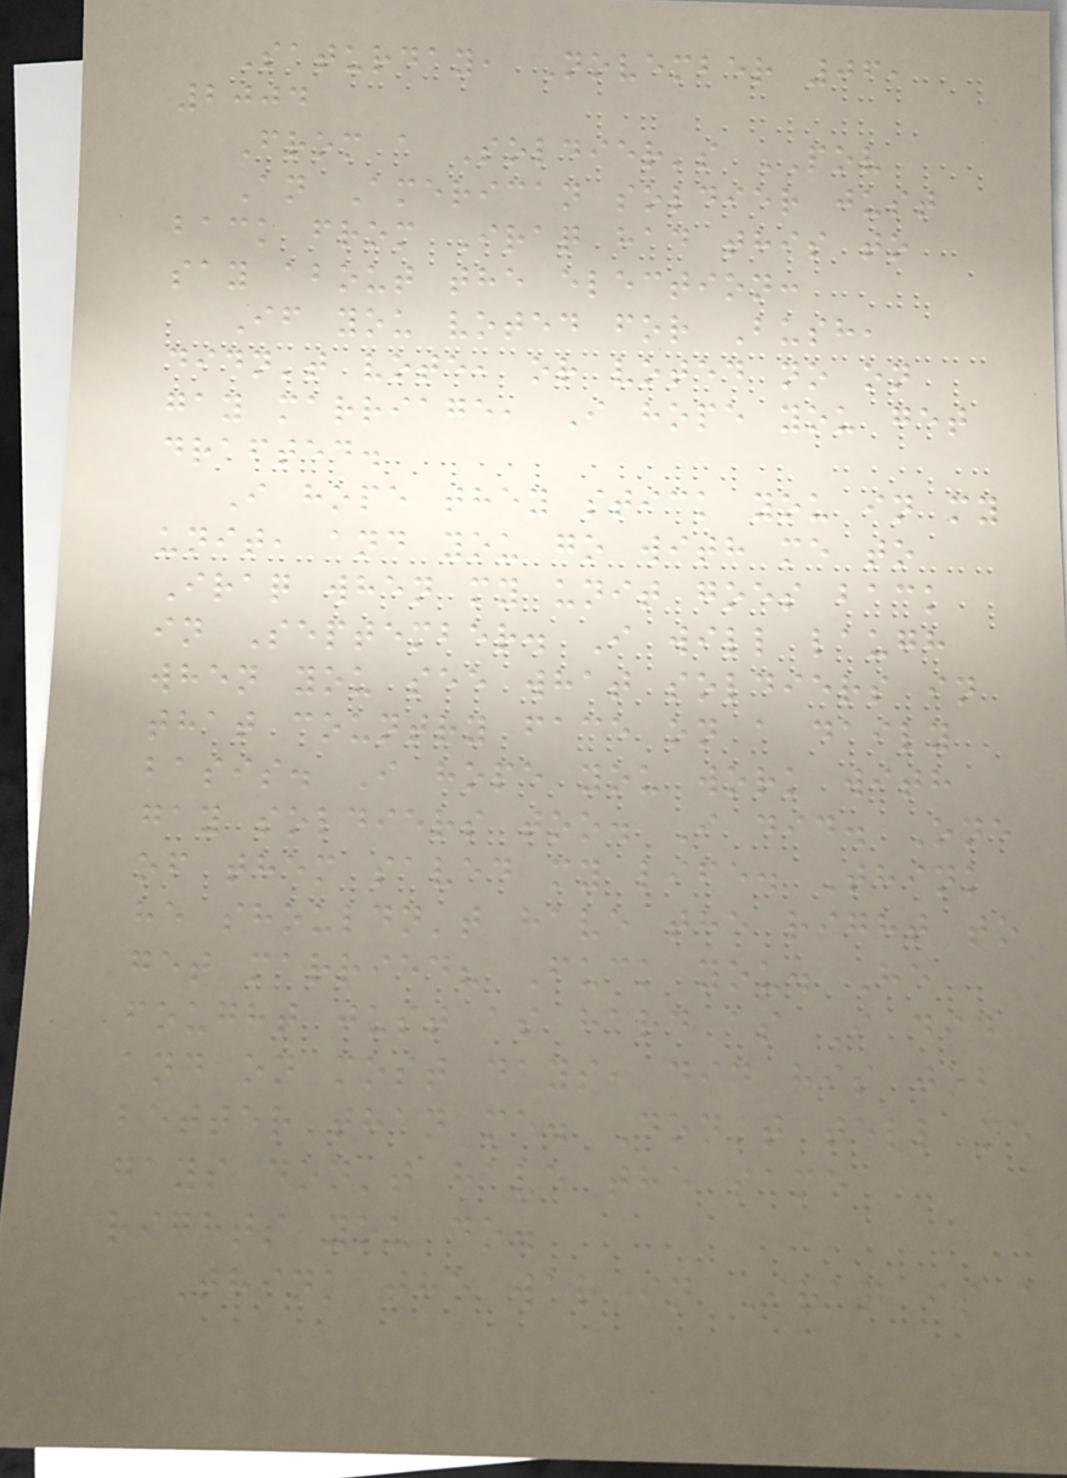Saturday, November 06,
2004
From a Soldier's POV
An American soldier just
back from Iraq had this to
say about the election:
If you voted for Bush,
didn't vote, or voted no on
gay marriage, I hope you get
drafted.
I hope they stick you in my
unit, and you go with me to
Iraq when my unit goes back
in September. I will laugh
when you see what soldiers in
that country face on a daily
basis. I hope you work with
gay soldiers too. I did. One
of them saved my life. Think
he shouldn't have the right to
get married? Fuck you. He
fought just as hard as I did
and on most days, did his job
better than me. Don't tell me
gays don't have the same
rights you do.
Think the war in Iraq is a
